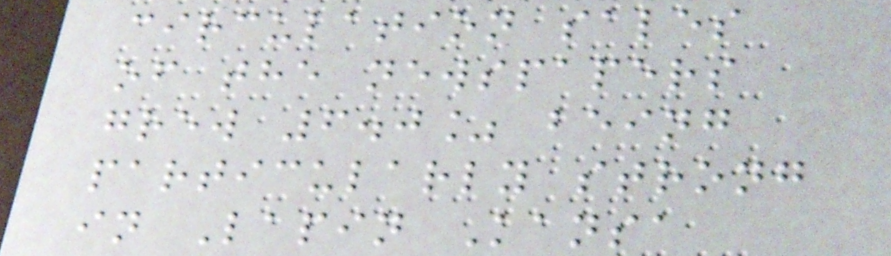circulation sales
of the newspapers
grew 6.0% being
particularly strong
in Lapin Kansa
